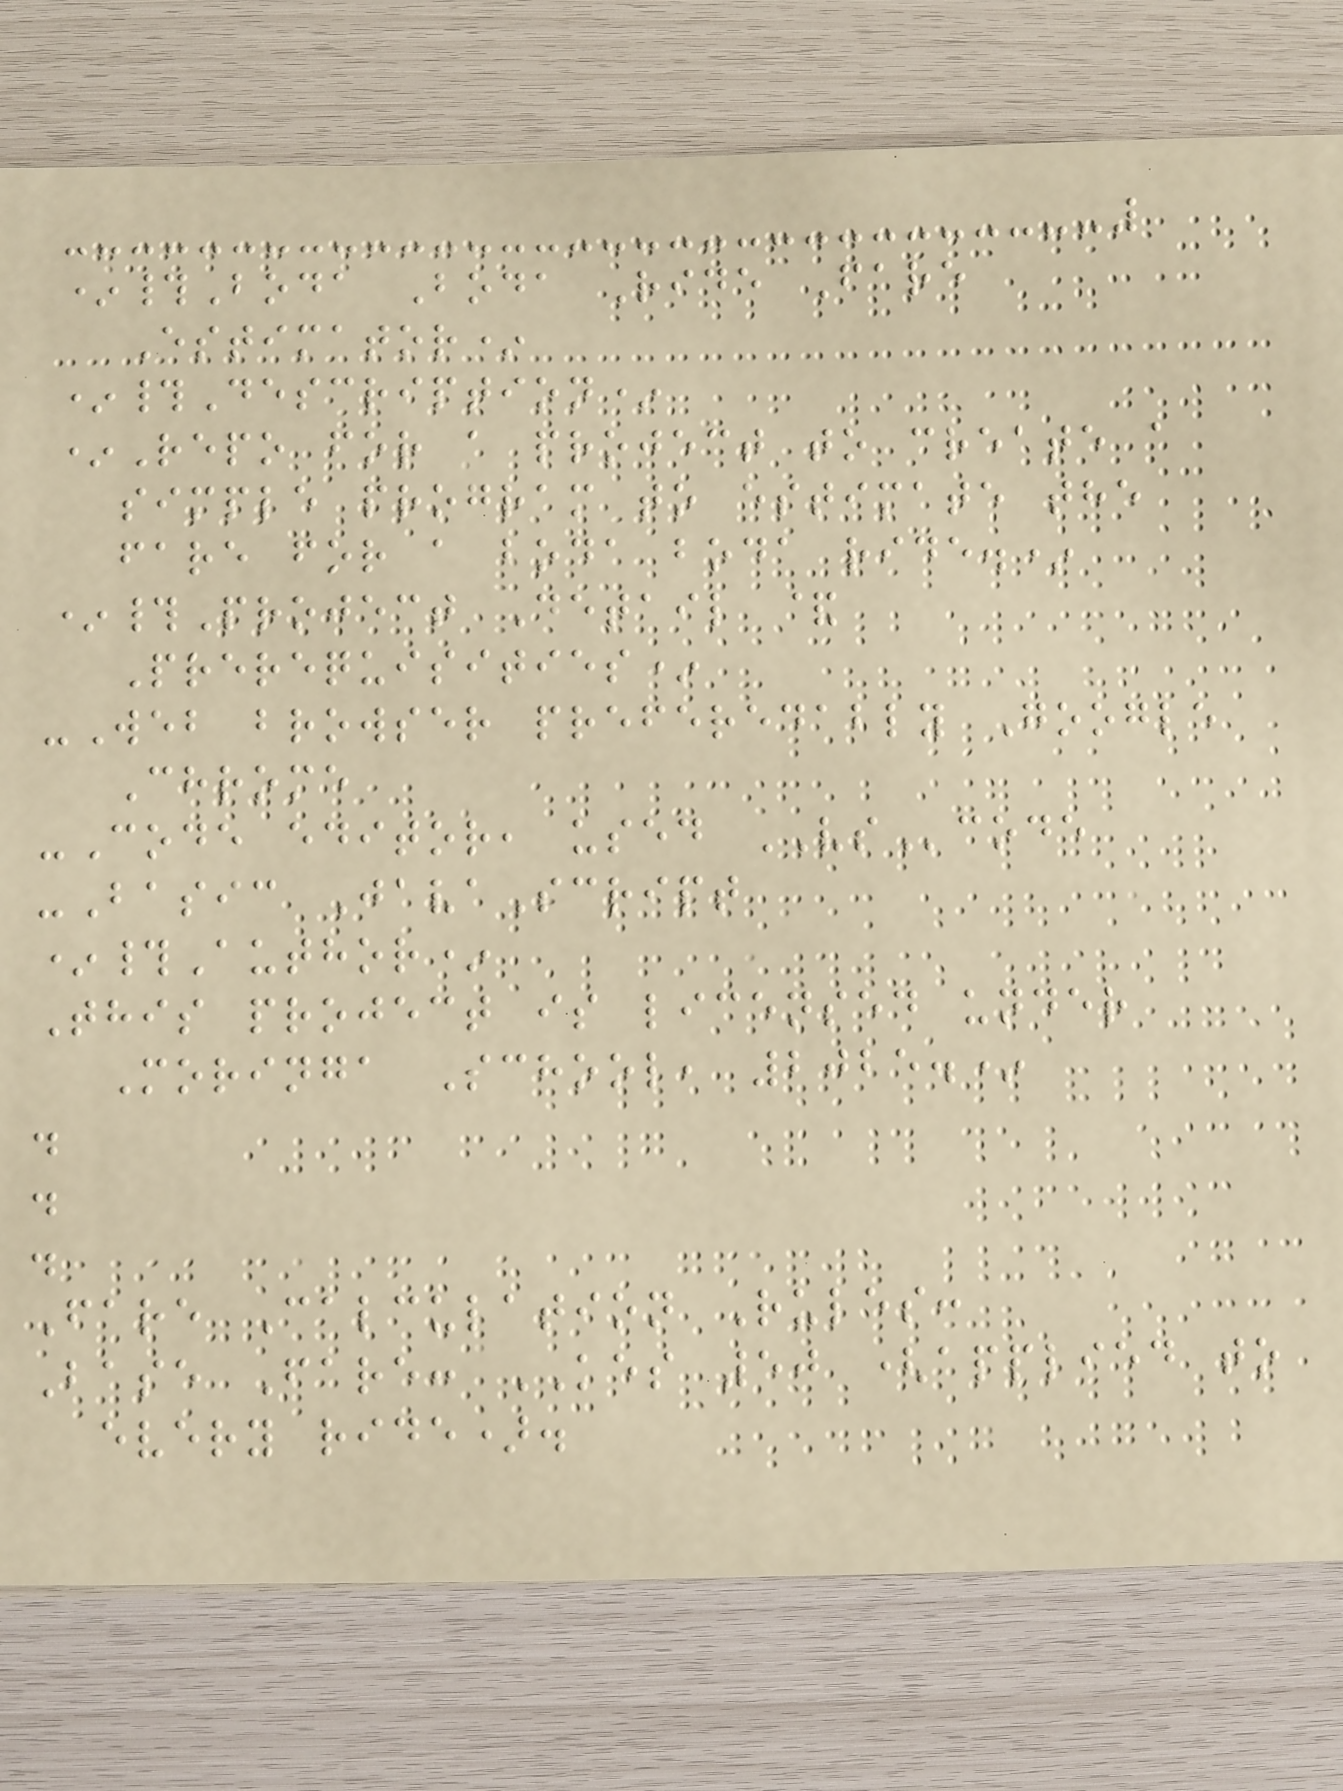*#Boda Boda Ride Fare
Estimator*
*#Description*
*Repo for a project to create a
simple program to estimate the
fare for a boda boda ride.*
*#Project Detail &
Prerequisities*
-Web browser preferedably Google
Chrome
-Code editor, used VScode
-Basic JavaScript
*#Author*
This project is licensed under
Moringa School, 2025.*
.
.
.
Fare Calculation Rules:
Base Fare: KES 50 (applied to
every ride).
